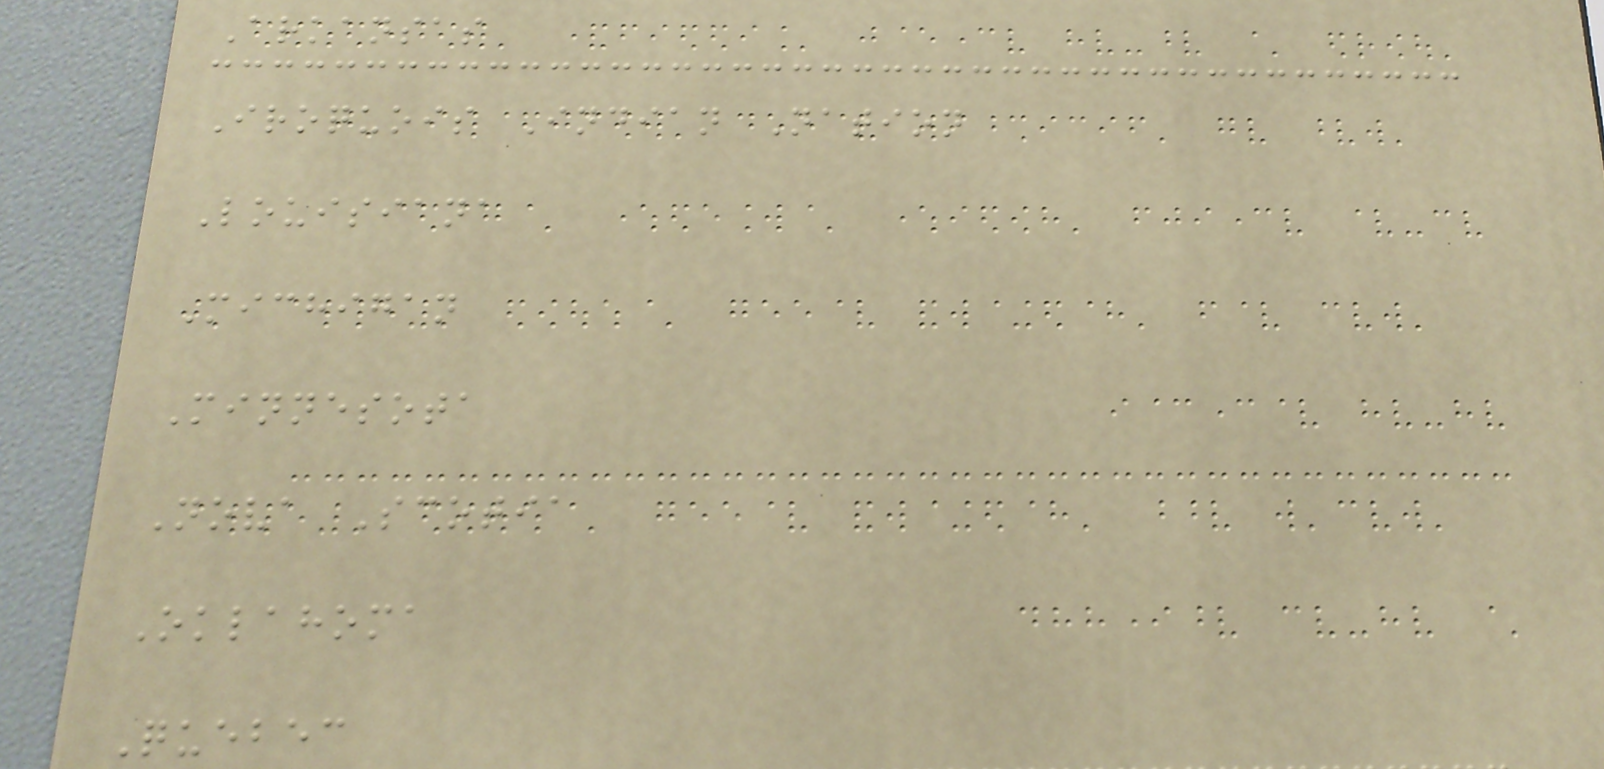Arkansas
Iroquois Indian Nation
Louisiana
Michigan
Minnesota
Nova Scotia
Oklahoma
Quebec
